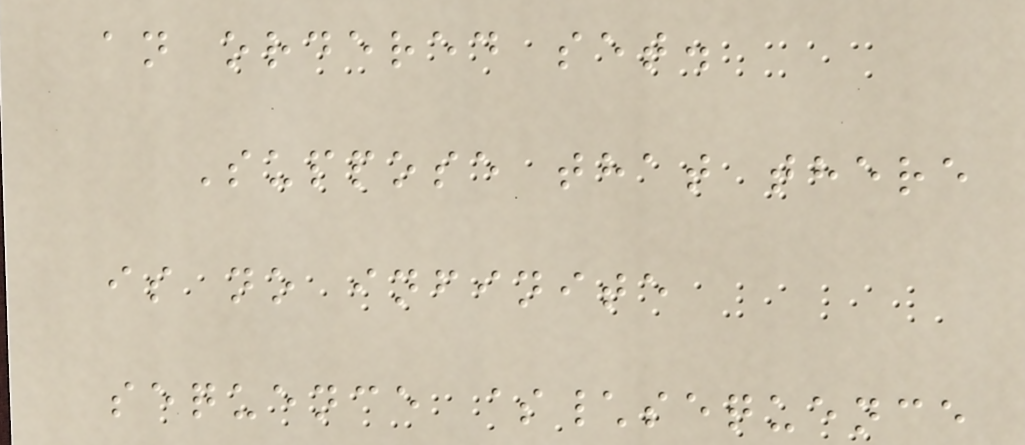an ordered set.
Suppose that there
is no infinite
sequence $\sequence
